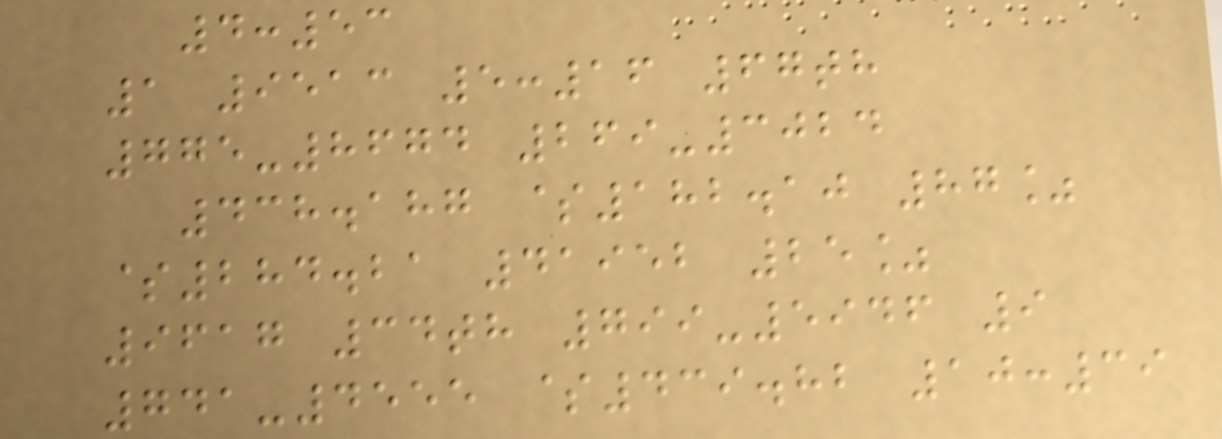4:53
1 9513 5:16 67th
775-8674 269-3024
438.187 $182.10 87%
$284.21 41952 25%
9617 34th 799-5946 9
741-4555 $439.82 10:39
